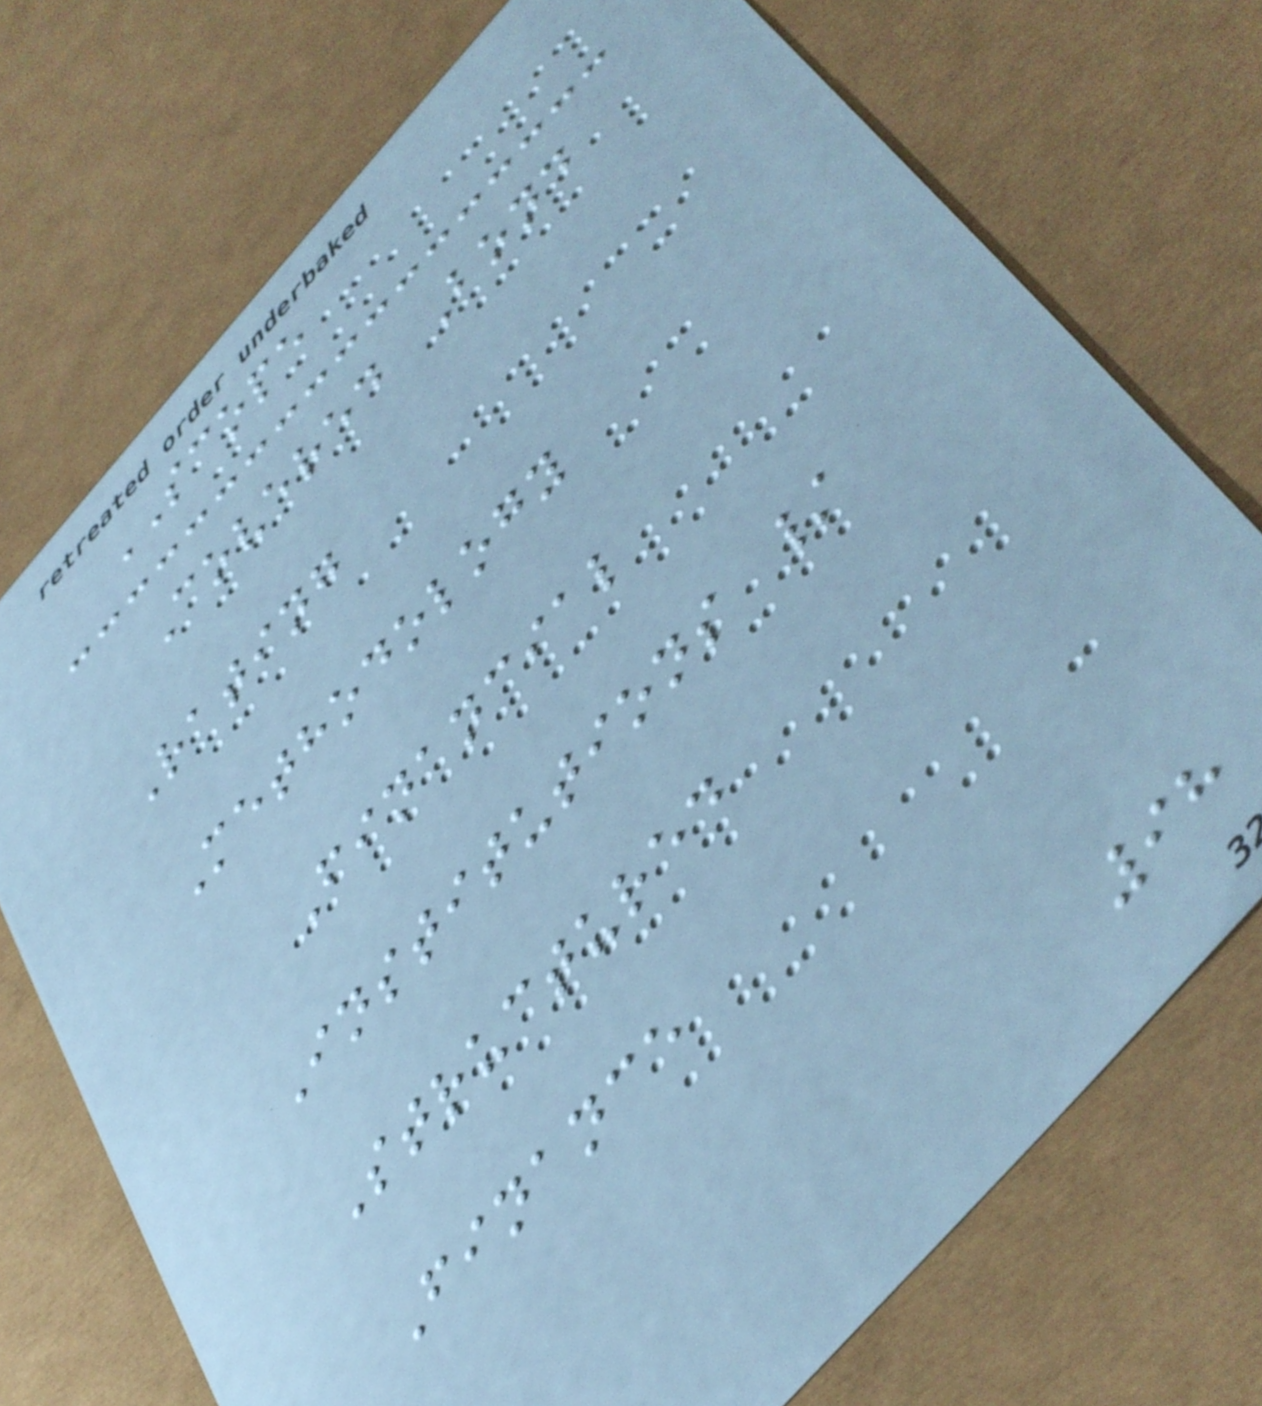SCOPE
Covered Bond
Rating
Methodology
Financial
Institutions /
Structured
Finance
98
